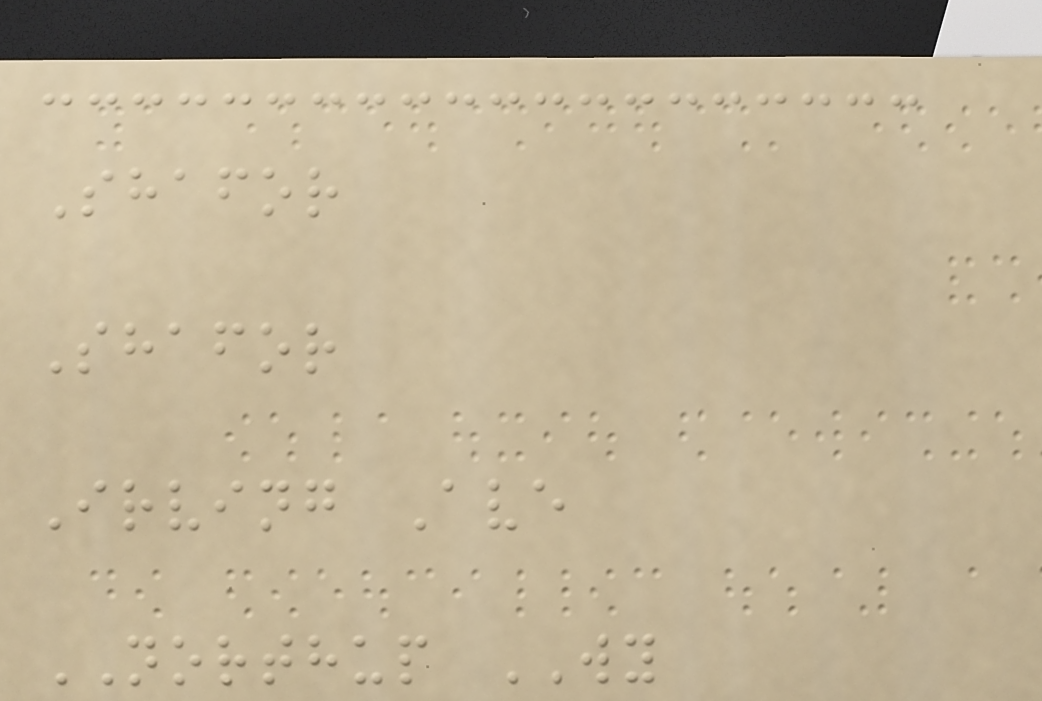Shafor
Shafor
Irving Ave
NORTHUP WY
